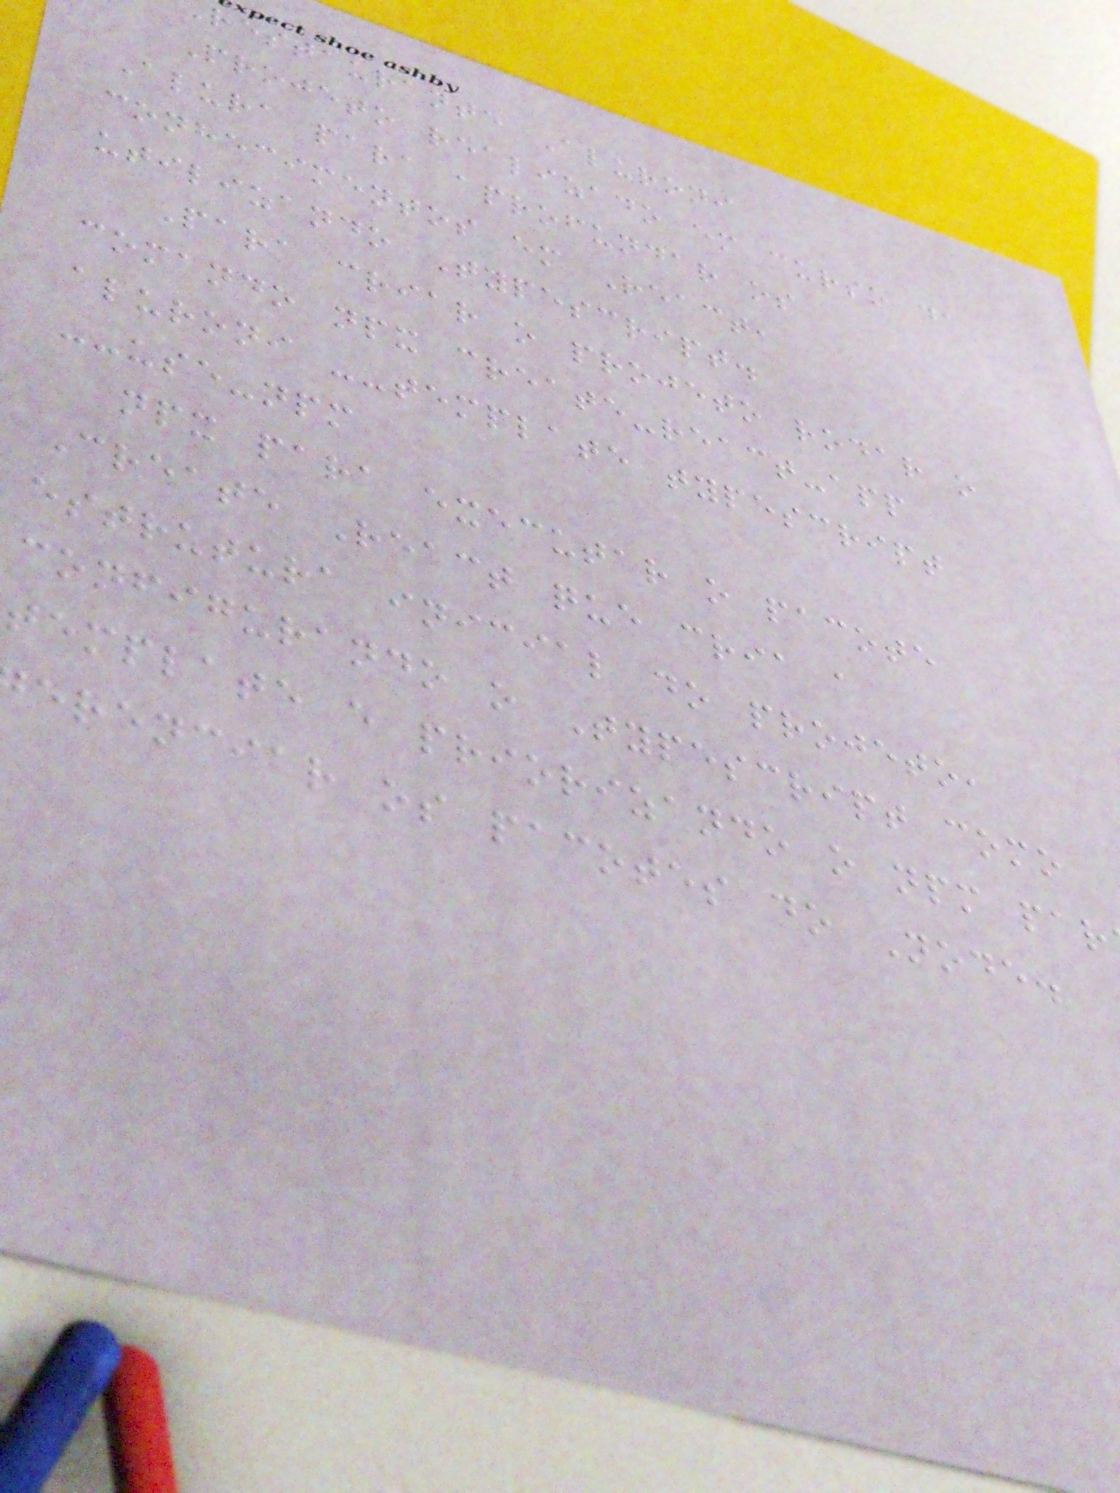restaurante Aluroni
Projeto realizado em curso da
Alura para aprofundar os
conhecimentos em React,
utilizando Typescript.
Para criar o projeto rodar o
comando npx create-react-app
aluroni --template typescript
--use-npm
npx para executar o pacote
Create React que cria a
estrutura inicial do projeto,
configurando o Typescript como
template e priorizando o npm par
erenciar os pacotes do Node.
